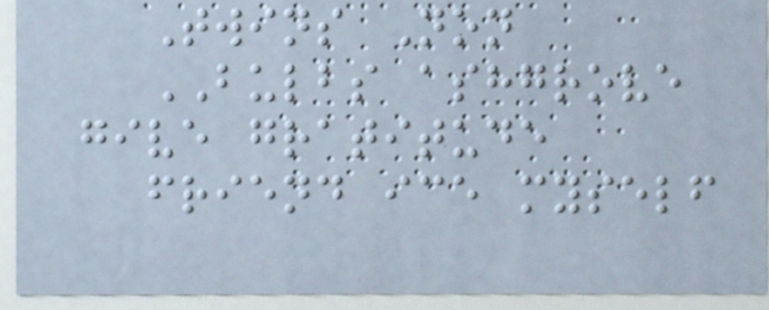Twins Non
BULBS ashgrove
give gratitude
friend ice myself
